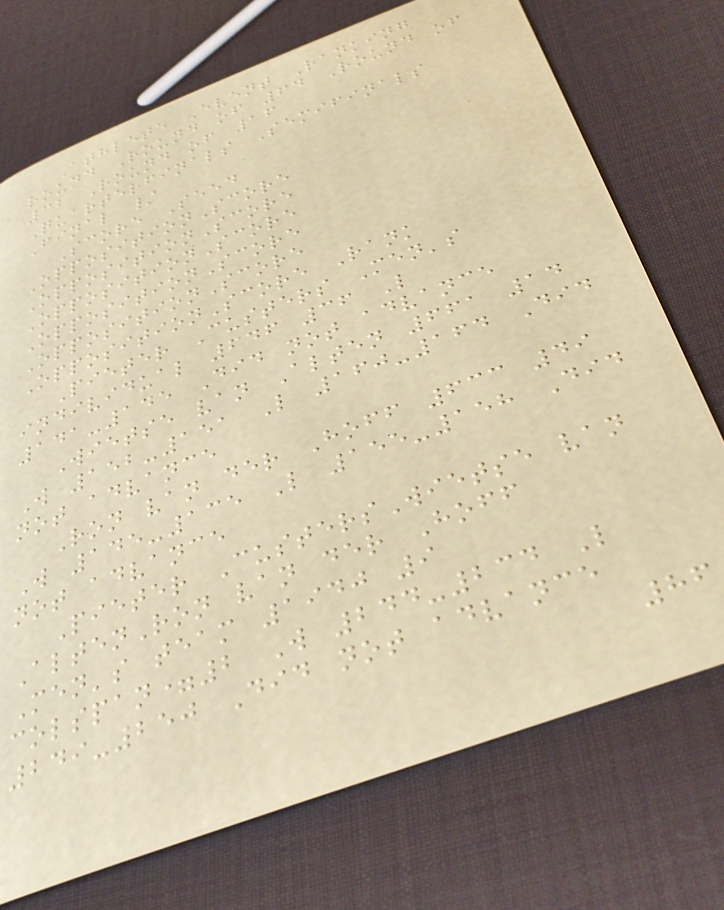Athlete Event Ranking
round Round of 64 Round of
32 Round of 16
Quarterfinals Semifinals
Final /
Score Seed
OppositionScore
OppositionScore
OppositionScore
OppositionScore
OppositionScore
OppositionScore Rank
Pieter Custers Men's
individual 646 36 L
141-145 Did not advance
Wietse van Alten 661 14
W 152-151 L 160-164 Did
not advance
Ron van der Hoff 633 49
W 145-135 L 155-158 Did
not advance
Pieter CustersWietse van
AltenRon van der Hoff
Men's team 1940 9
colspan=2 W 244-234 L
249-250 Did not advance
86
